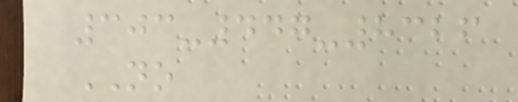303-447-8326
NO
